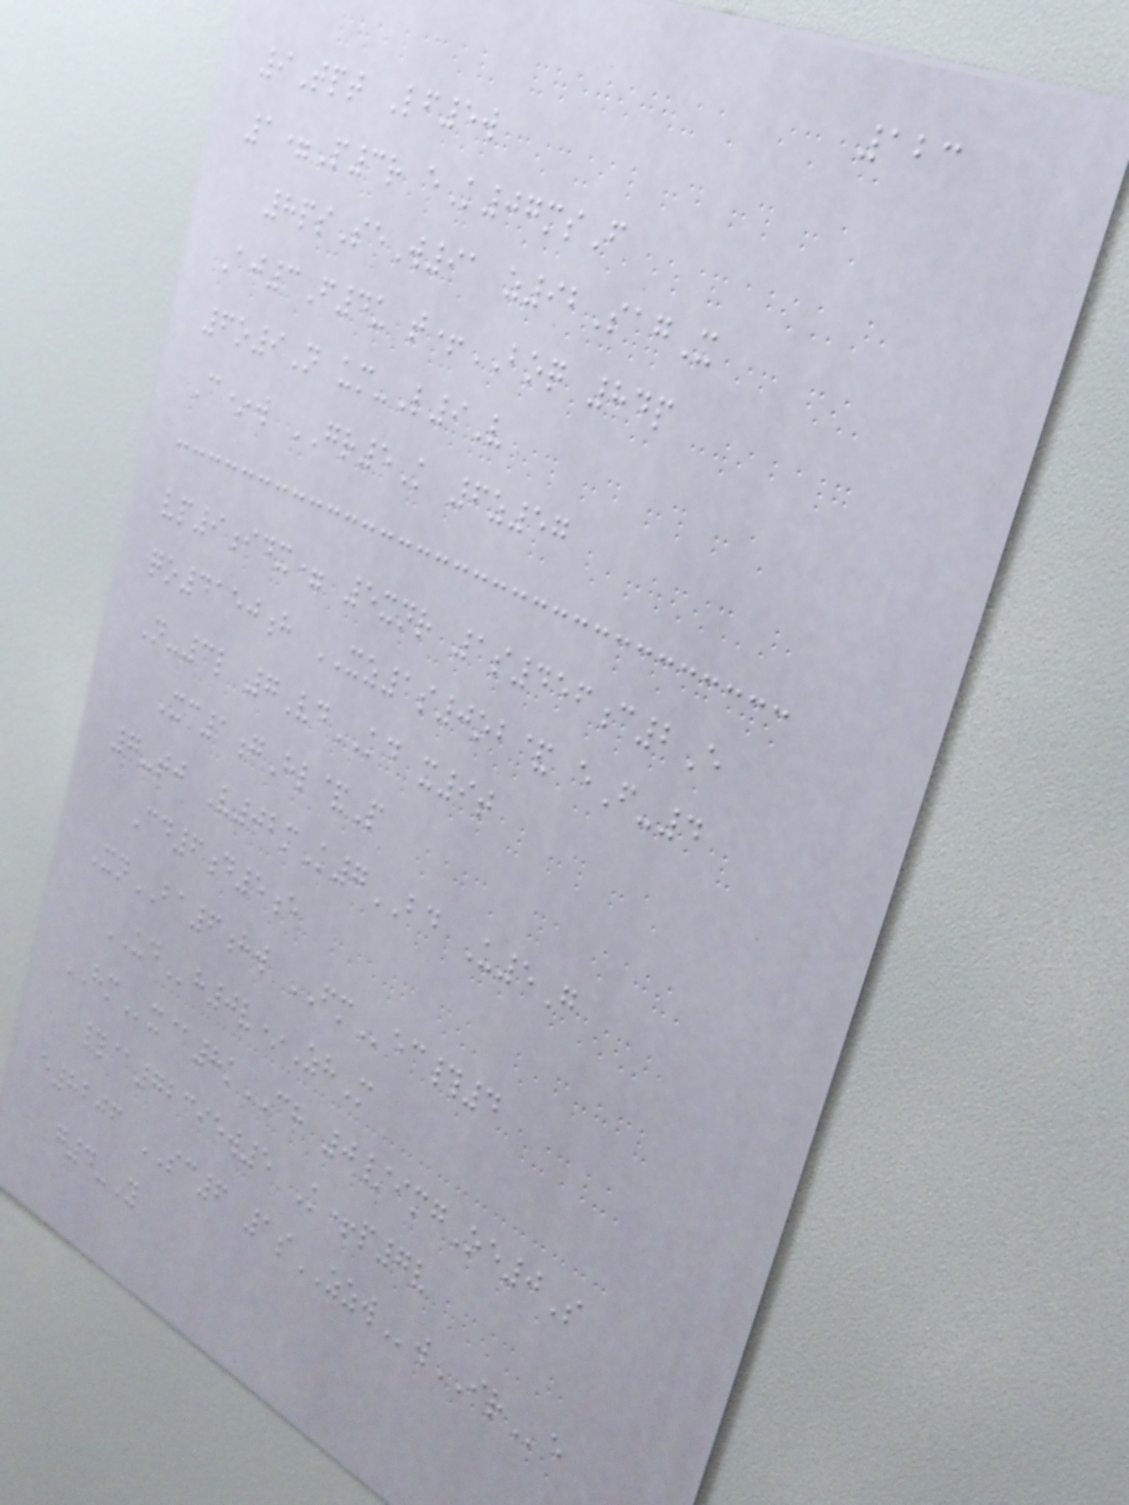123
9Tpt Lf5w
1=P3r eK07msF
8psSeW91 z92SagX
Aj3F4u t+BOQ 84p
6o9N um-L9V
C*w GR5K 6z57
vp9idx= 5xnr 1s456c2E
qo4150h XZ1s0ob& eF-4
N-3l 7VdKD x9t
Xc1gHl&P
7-tj V02mK7BD U5G
Cd6d5e
XnBA6hw FMec#4
UDh0v*ZhM
HMx@8kCH 0/imgOe0S
#@72395w5 K+p7v
e8206 SC6 1sZZWwIRe
g4-Y
